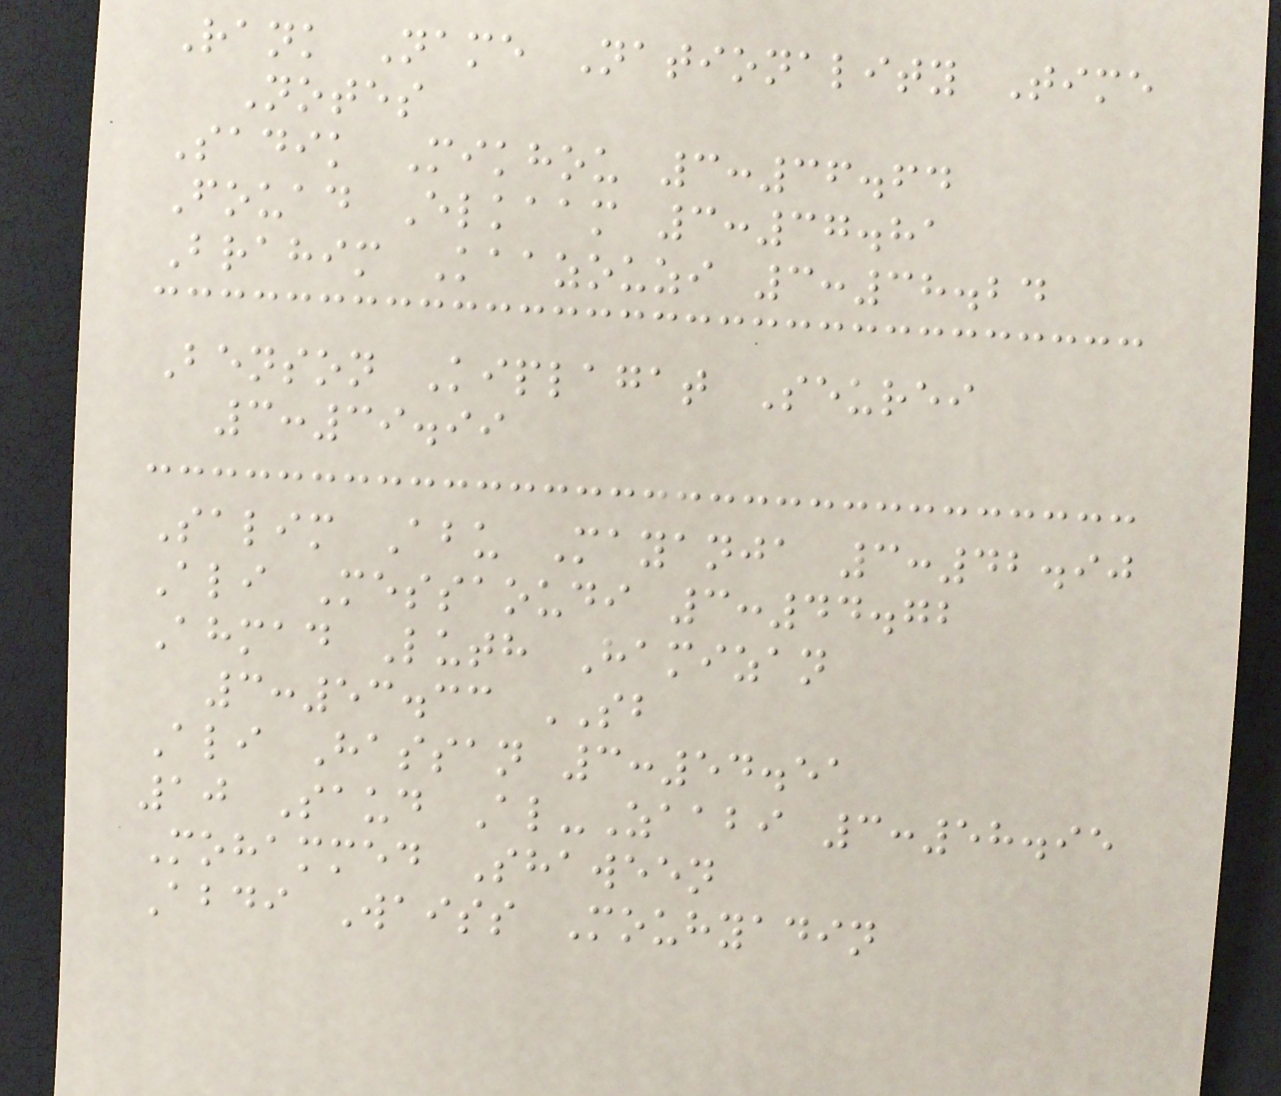Rank Name Nationality Time
Notes
Sadik Mikhou 3:36.64
Fouad Elkaam 3:37.81
Brahim Kaazouzi 3:38.24
Benson Kiplagat Seurei
3:39.99
Salim Abu Mayanja 3:42.90
Ali Messaoudi 3:44.72
Ahmad Luth Hamizan
3:53.33 SB
Ali Hassan 3:54.51
10 Saud Al-Zaabi 3:58.95
Mohammed Shaween
Abdi Waiss Mouhyadin
